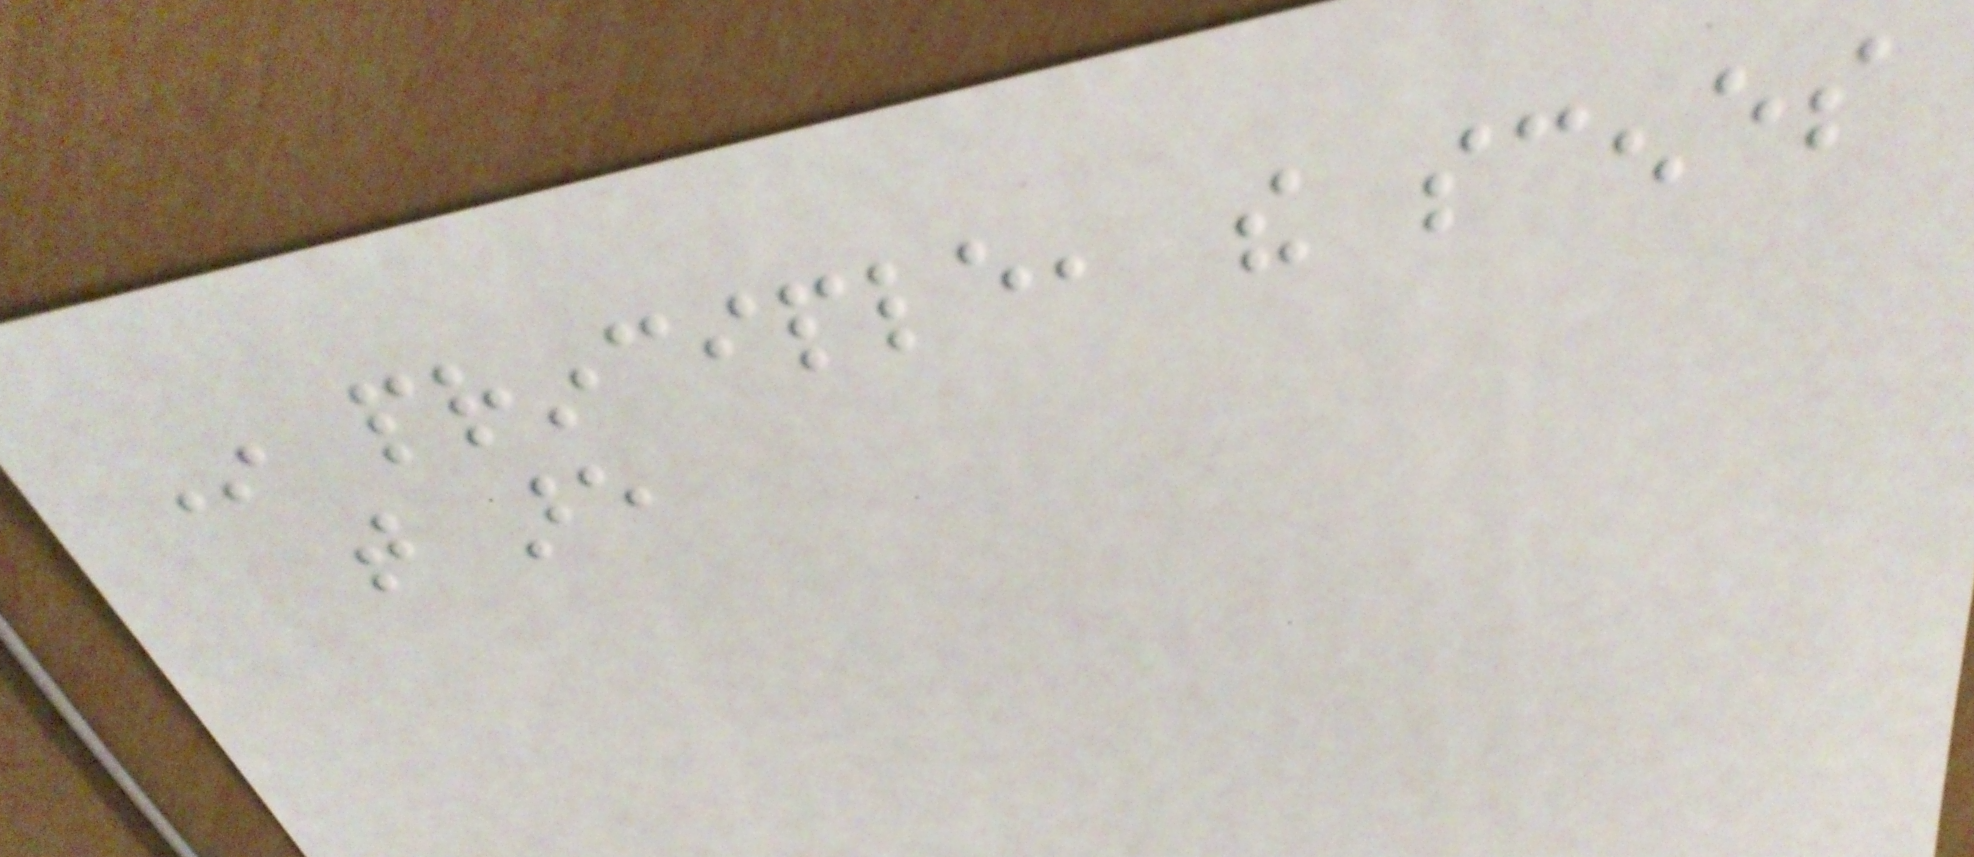In principle, the scenes
that are
